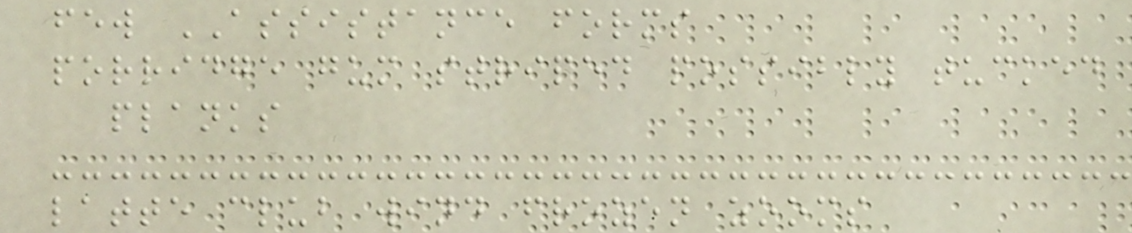few ASSISTANCE forms
porridge gum striped possibly tucked
planks
latte club wind frozen zooms
